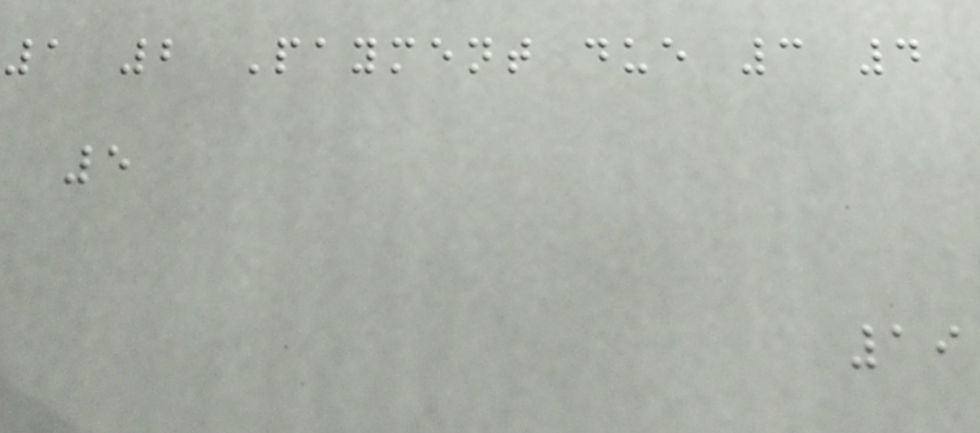1 2 Payment due 3 4
5
19
